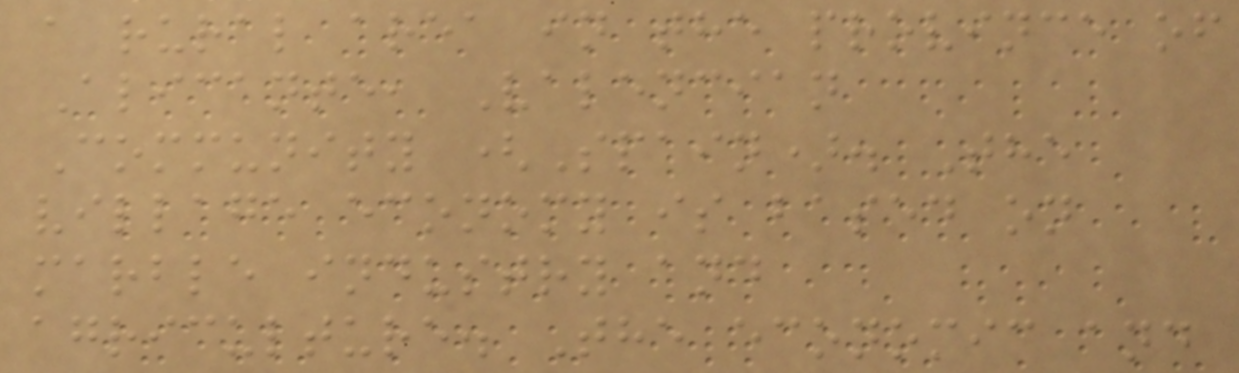a rural area in the province of
Alicante, Valencian
Community (Spain). The
village economy is based on
marble industry and
agriculture. The economic and
